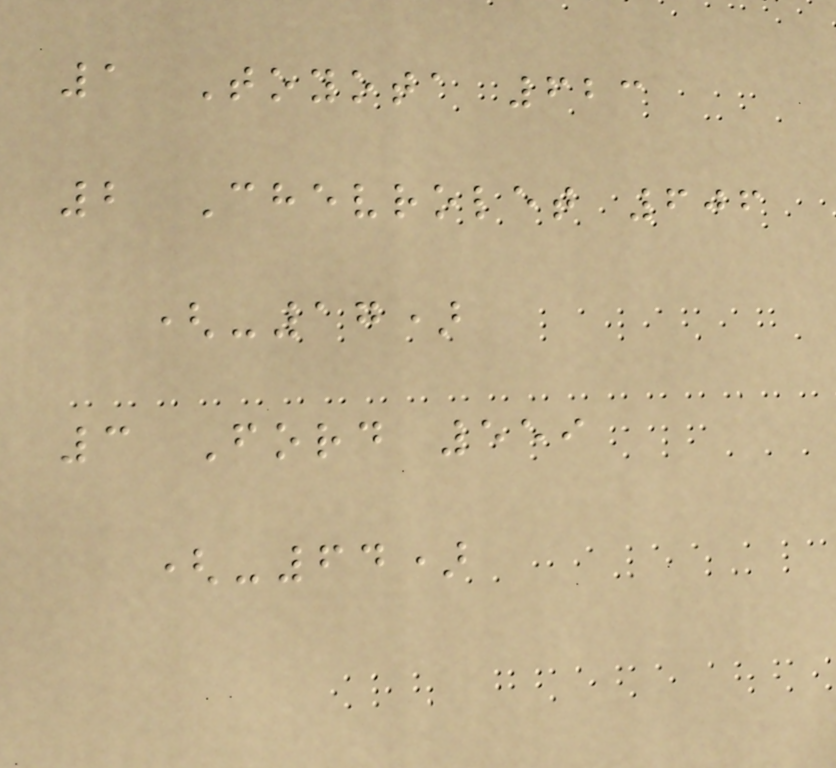1 Toyota 623
2 Chevrolet 606
(-17)
3 Ford 559
(-64)
